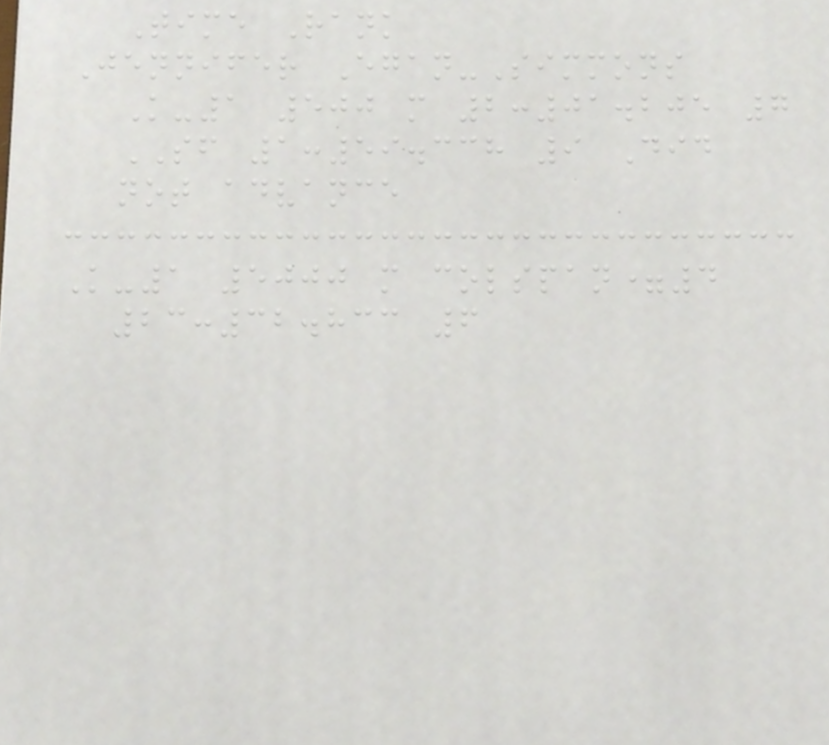Time Rank
Jennifer Egan-Simmons
K-1 500 m 2:01.205 7
SF 1:59.338 9 Did
not advance
K-1 5000 m colspan=4
23:32.833 6
